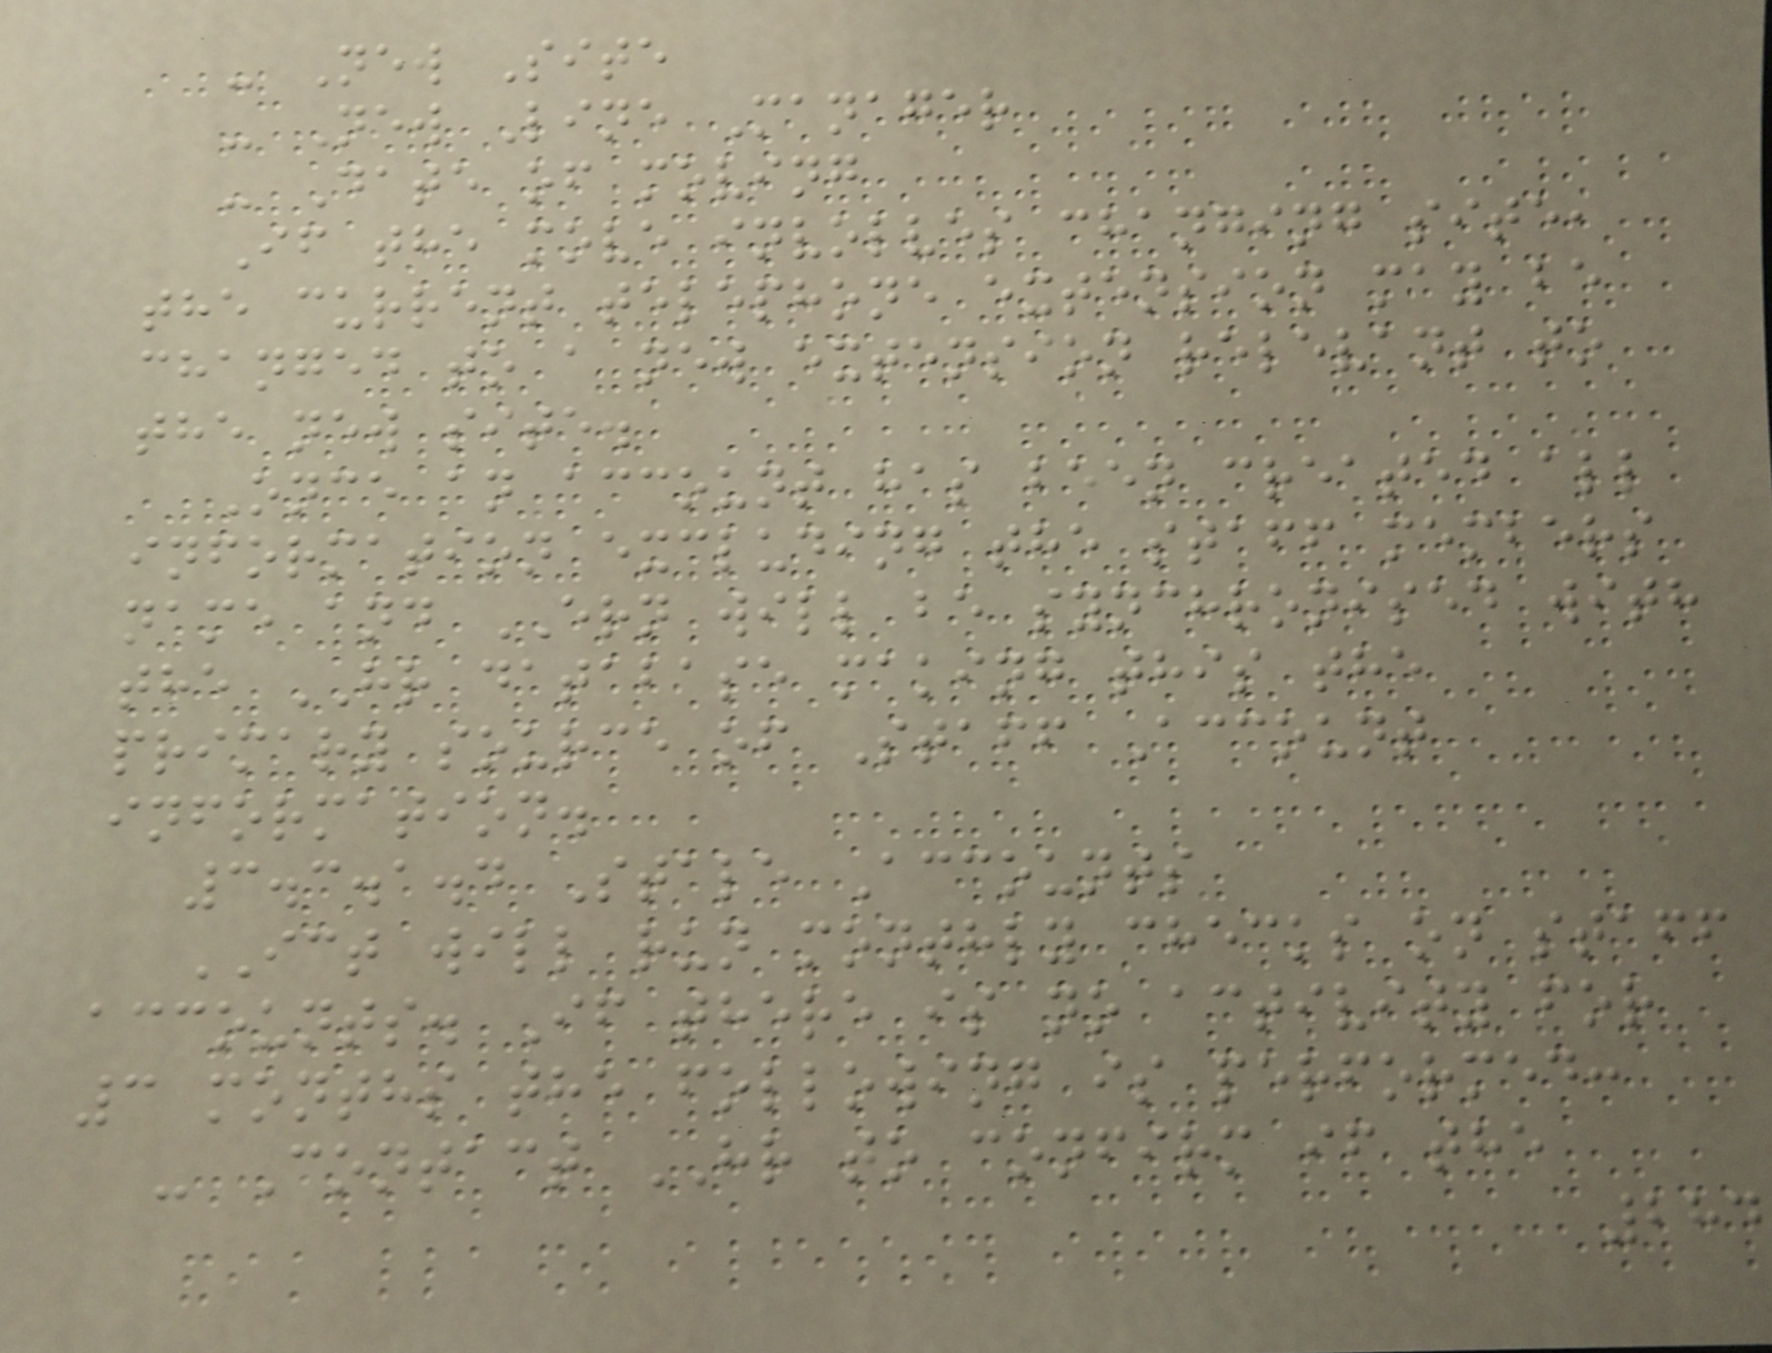- New Site
- New Line Manager
- Date of moving
If the move involves changing site,
the current telephone extension may be
changed to a new extension relevant to
the new site.
Once an account has been created all
information excluding the staff members
name and ERN will be synchronised with
the HR database making this the
primary source of Staff Account
information.
3.3.1.4 Stale Accounts
ICT will run monthly checks on staff
accounts. If there is no activity for
3 months the following is performed:
- Contact HR to confirm if the
284
